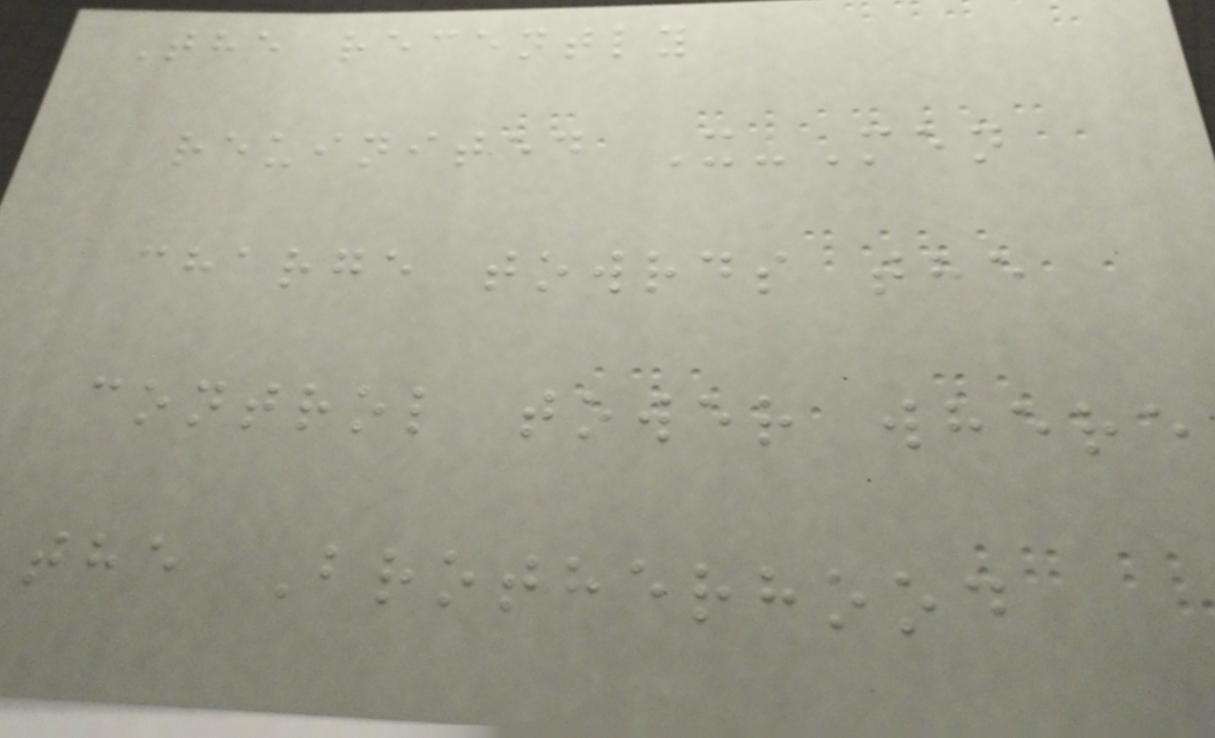The recently
reuinited X-Men
charge towrds the
control tower where
the Brotherhood
